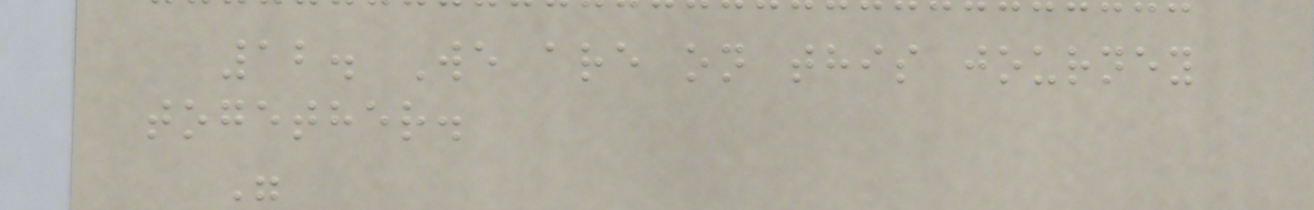12. We are on this journey
together.
"
